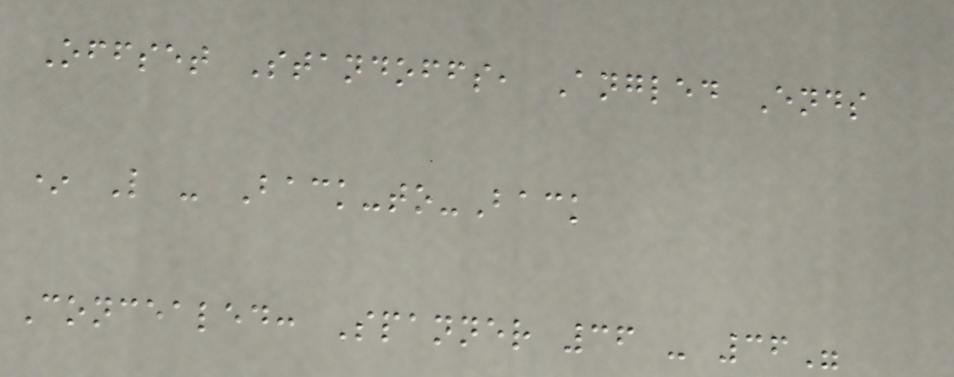Offset Standoffs, Angled Ends
* L - Back-to-Back
Concealed: Spanner 36 - 36"
